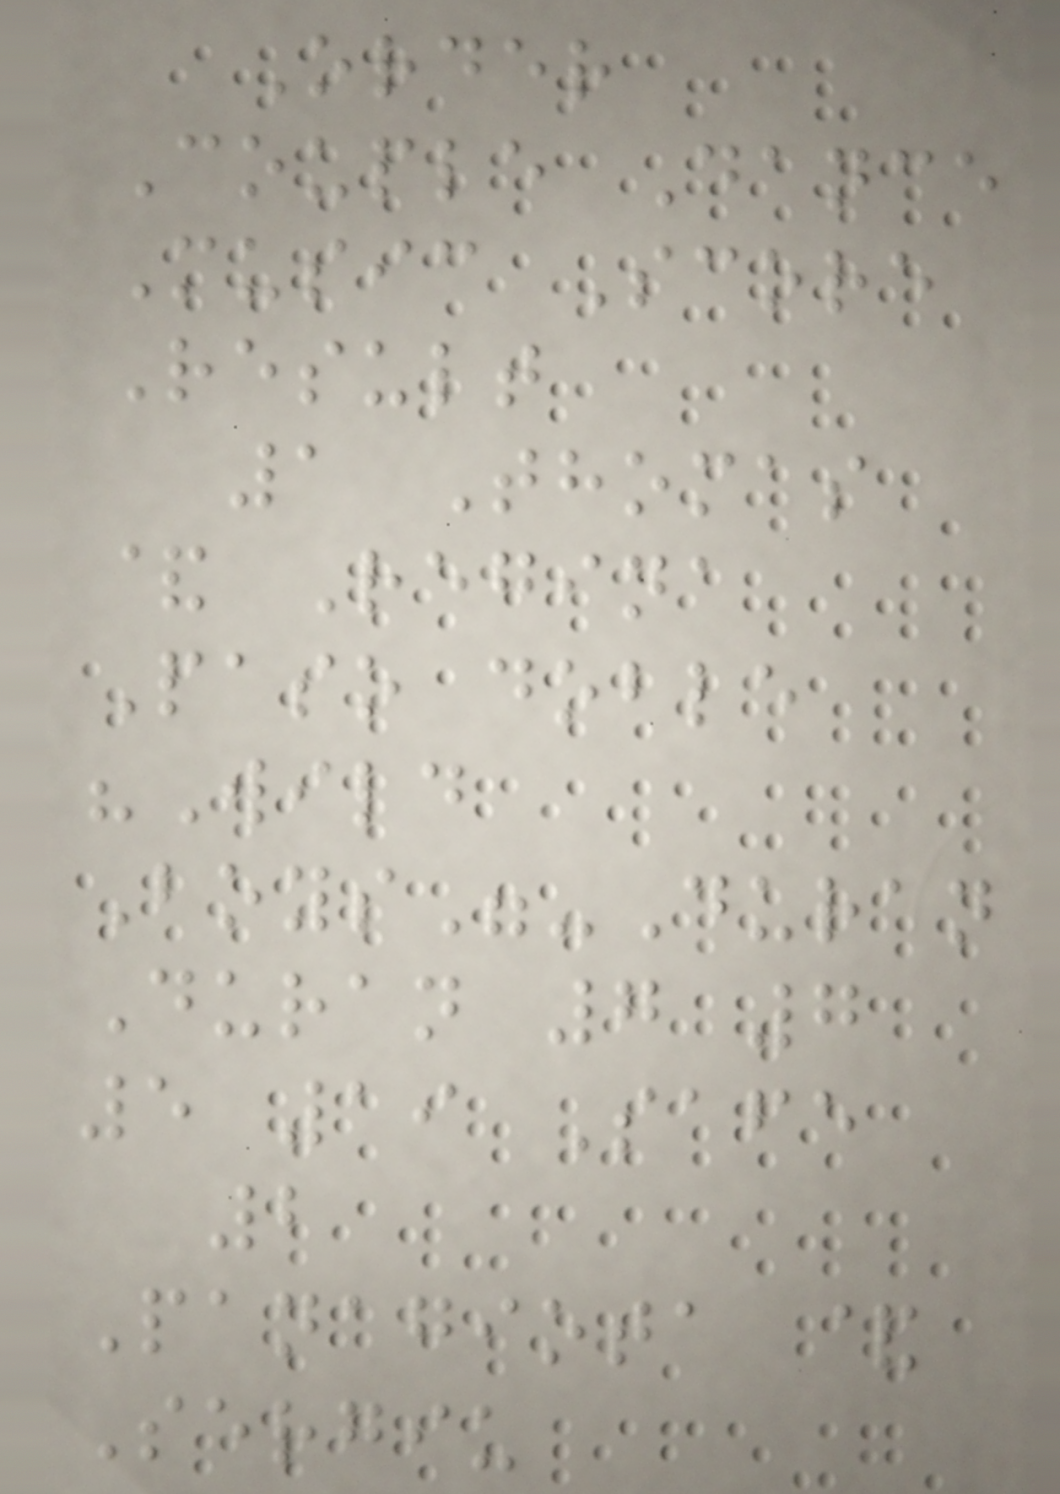Order
Couple Dance
Music Score
Result
1 Thomas
& Regina
Paso doble
"Wild
Boys"-Duran
Duran 7 7
5 19 Safe
2
Panagiota &
Sergiu
